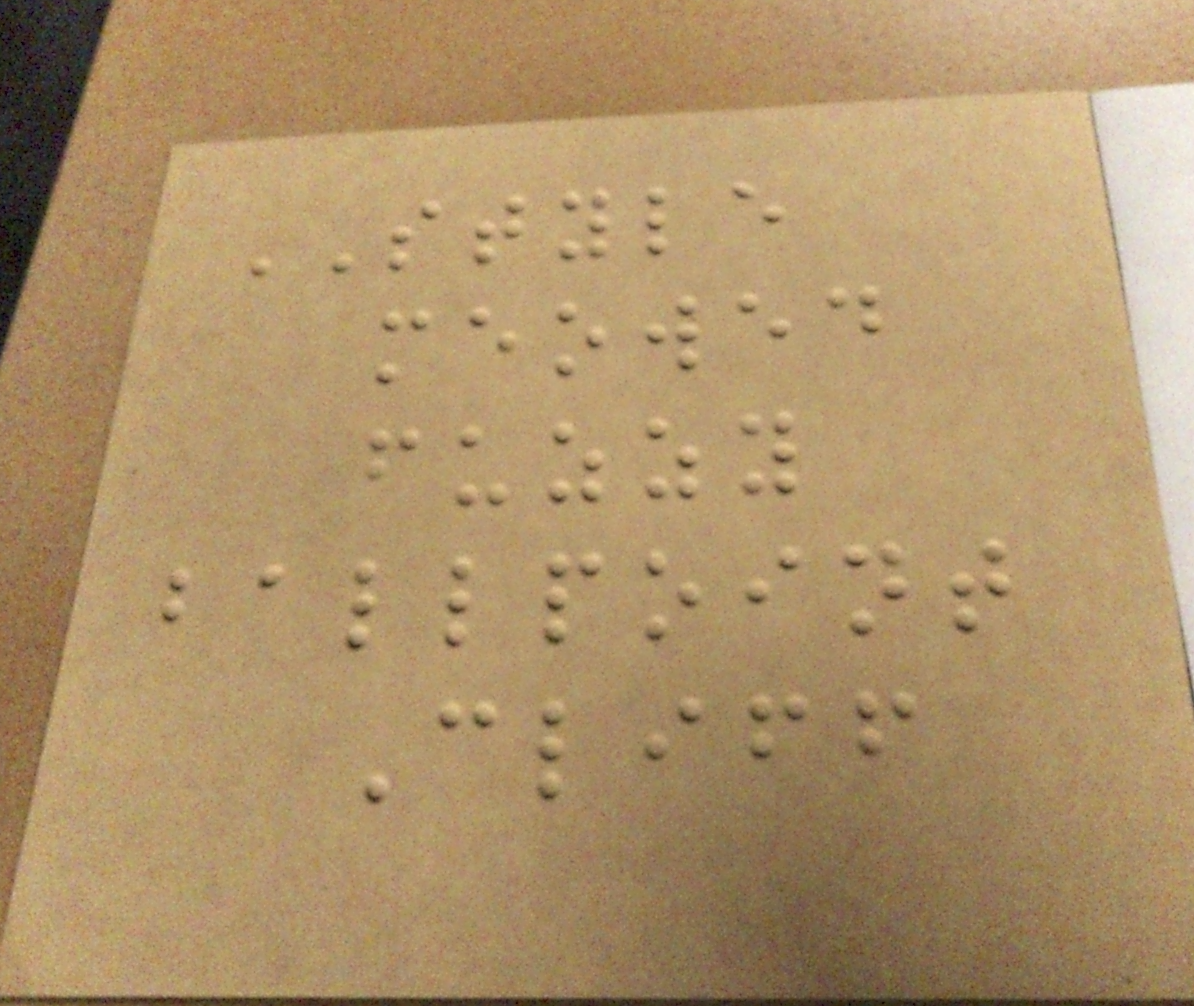STYLE
meowed
fuzzy
ballpoint
Cliff
